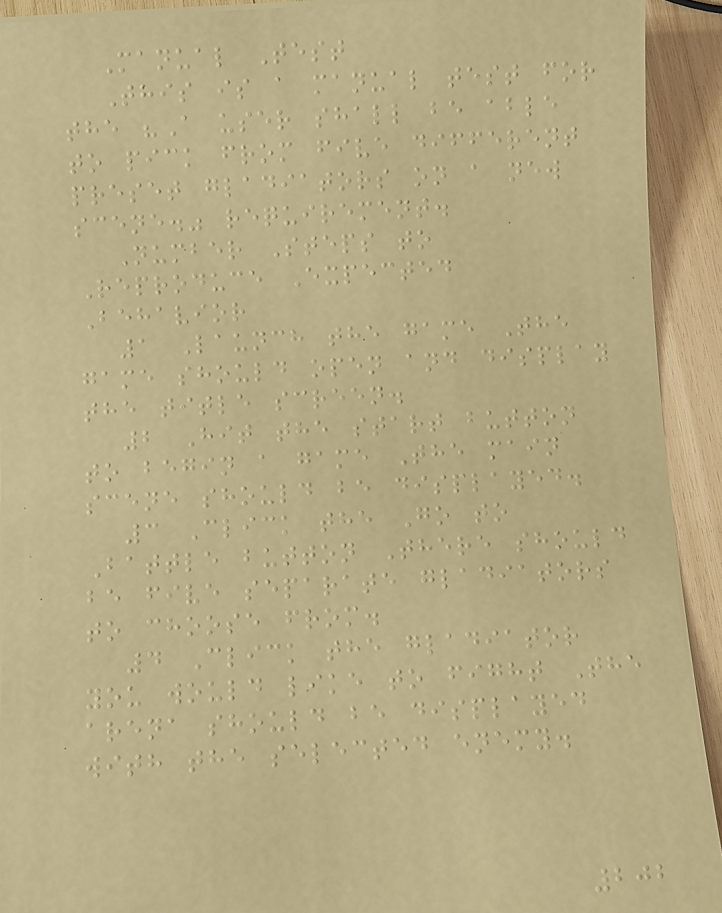Manual Test
This is a manual test for
the "A user shall be able
to pick from five different
preset gladiators on a new
scene." requirement.
Number Steps to
Reproduce Expected
Behavior
1 Launch the game The
game should open and display
the title screen.
2 Hit the start button
to begin a game The main
scene should be displayed.
3 Click the Go to
Battle button There should
be five separate gladiators
to choose from.
4 Click the gladiator
you would like to fight The
arena should be displayed
with the selected enemy.
202
